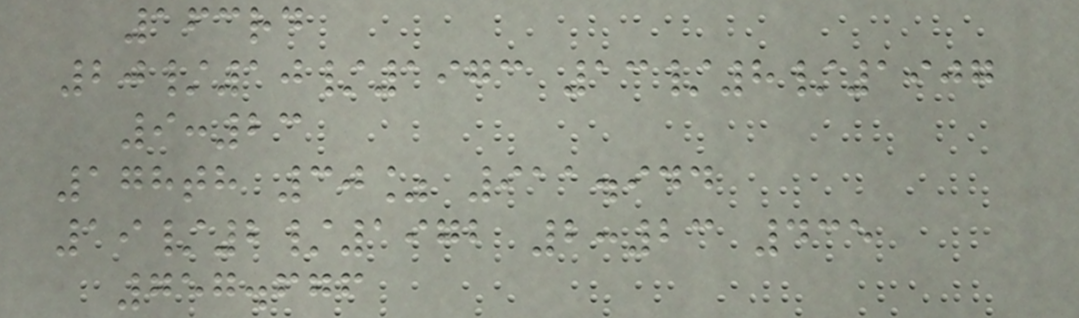163rd
20/10/1973 13/8/1907
9:23
178th 30% 911.944
19/2/1972 2:23 435
757.676
